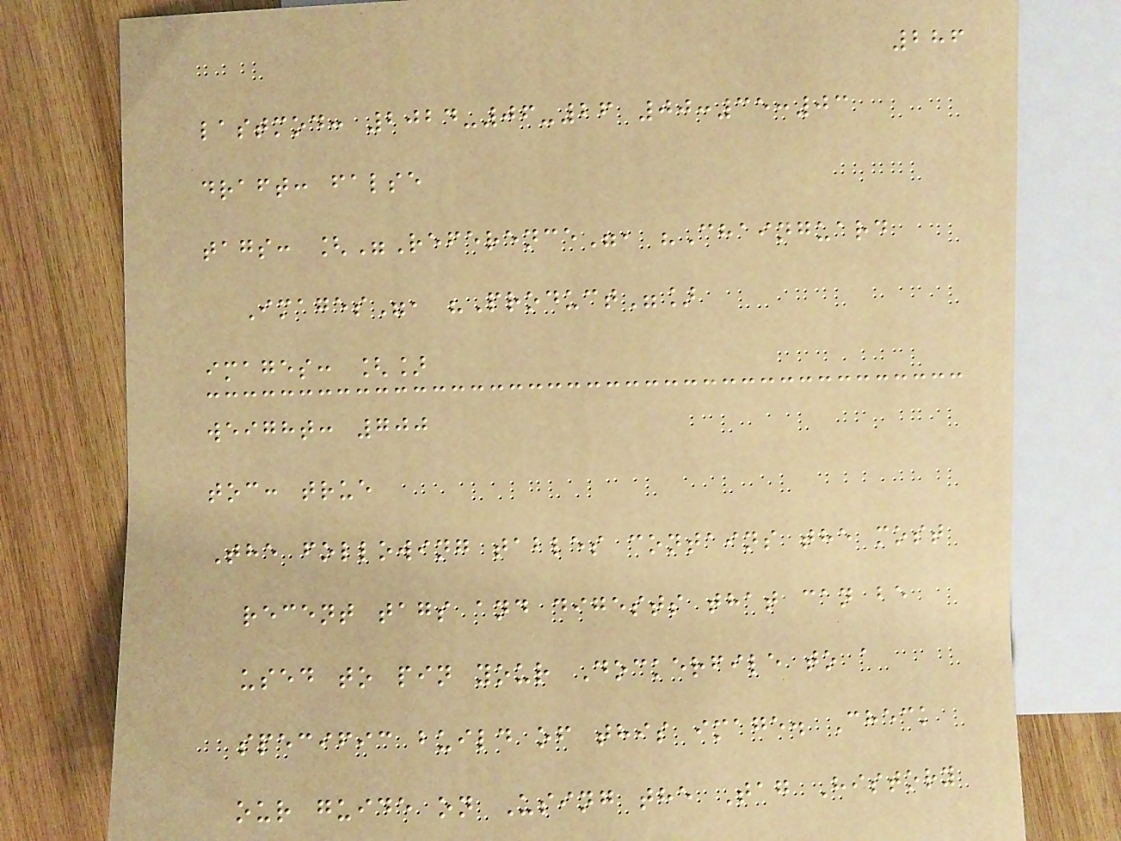286
lastmod: 2024-06-26 00:35:03
draft: false
tags: ["Reference", "Chainguard
Images", "Product"]
images: []
weight: 700
toc: true
The following tables contains the most
recent tags and digests that can be
used to pin your Dockerfile to a
specific build of this image. Check
our guide on Using the Tag History
